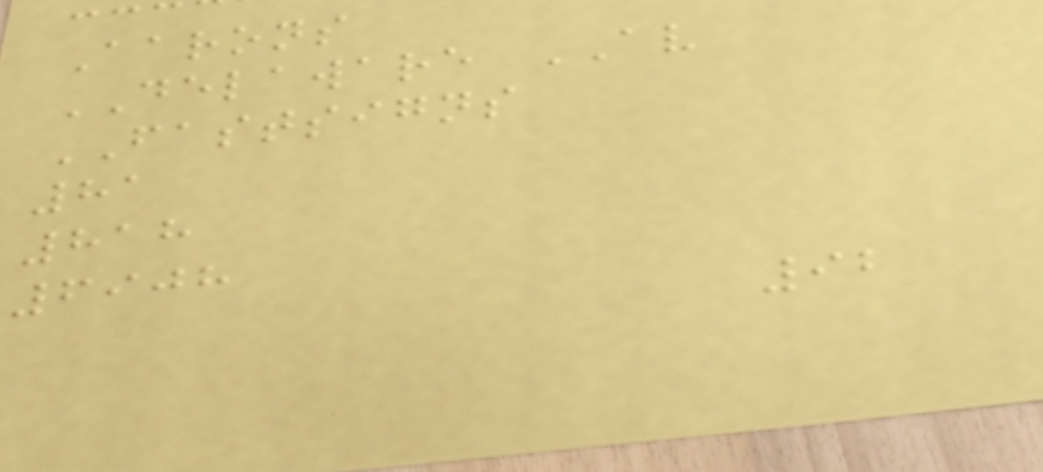Aarons
DELAWARE AV
FASTSIGNS
81
818
6908
92
